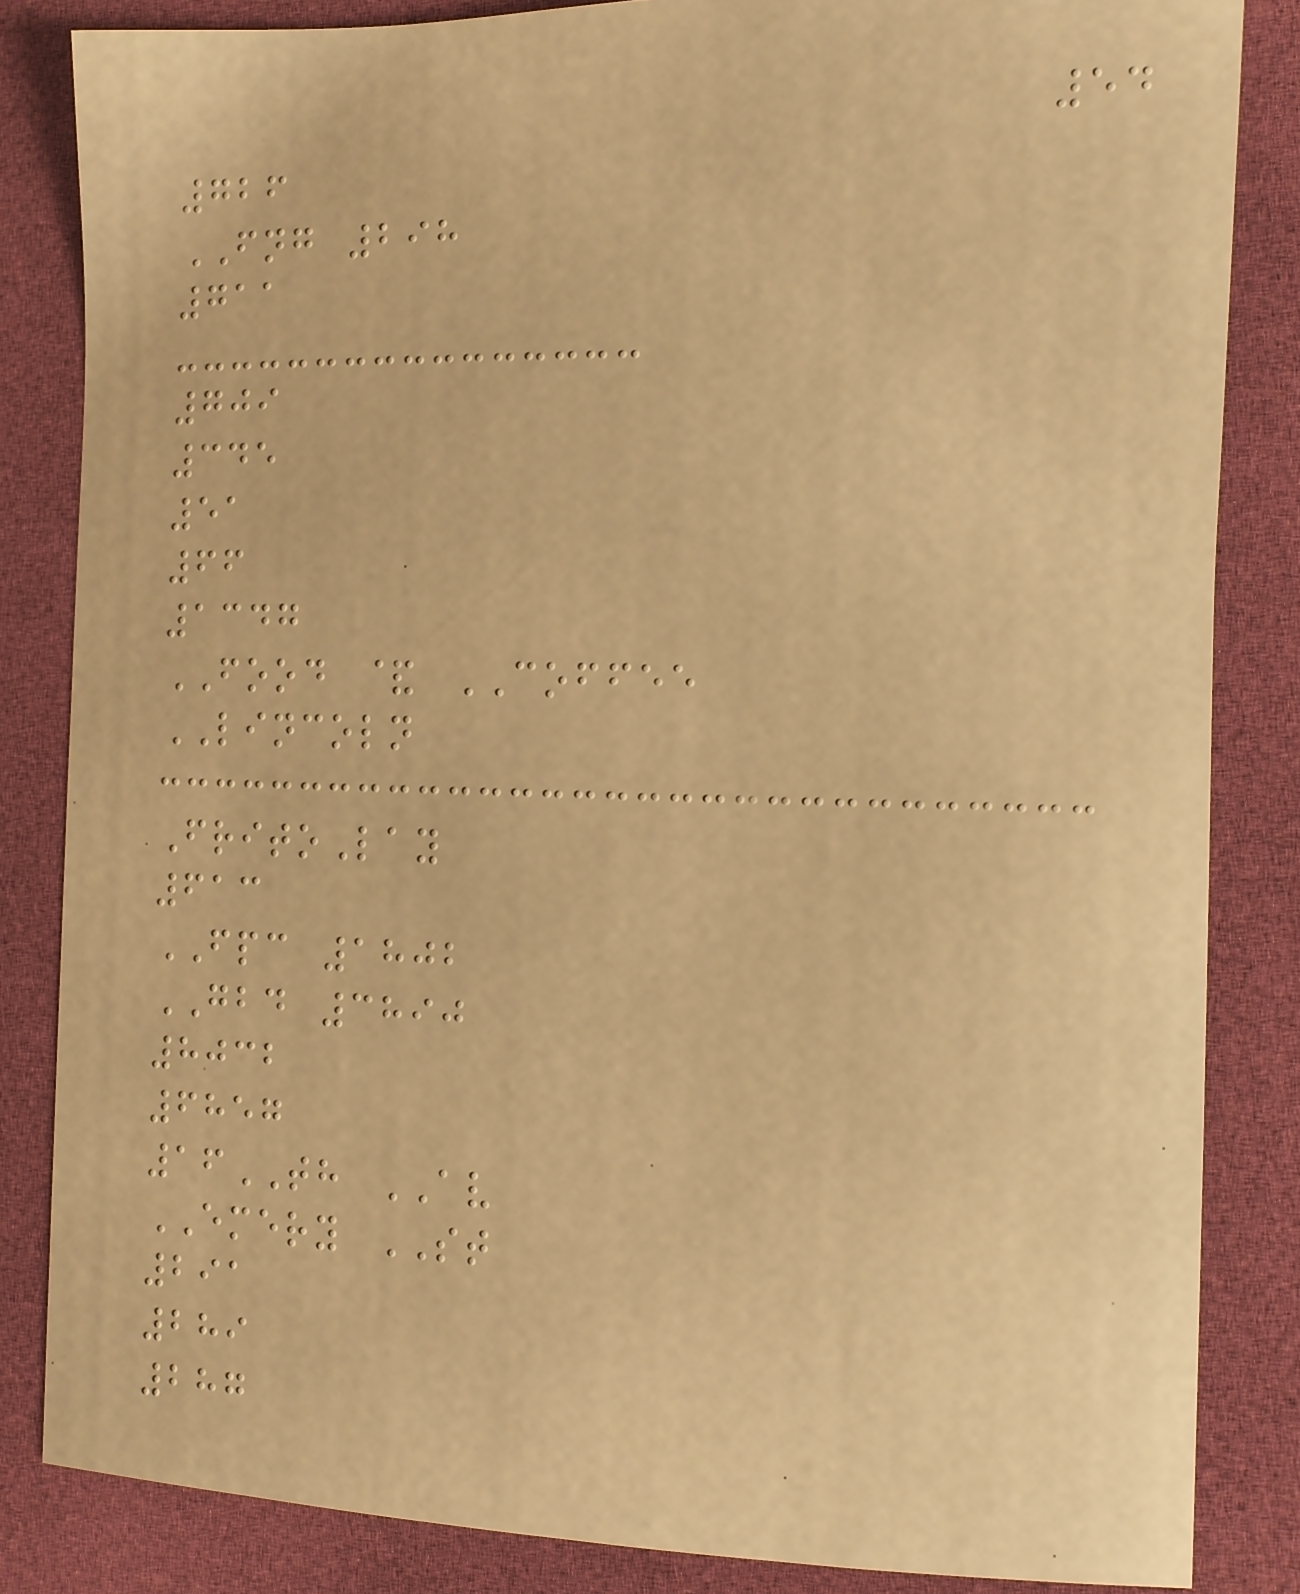54
726
FNG 298
711
709
345
51
66
1347
FOOD & COFFEE
LINCOLN
FritoLay
613
FPC 1802
GBD 3890
8032
6857
16TH AV
EMERY ST
291
289
287
